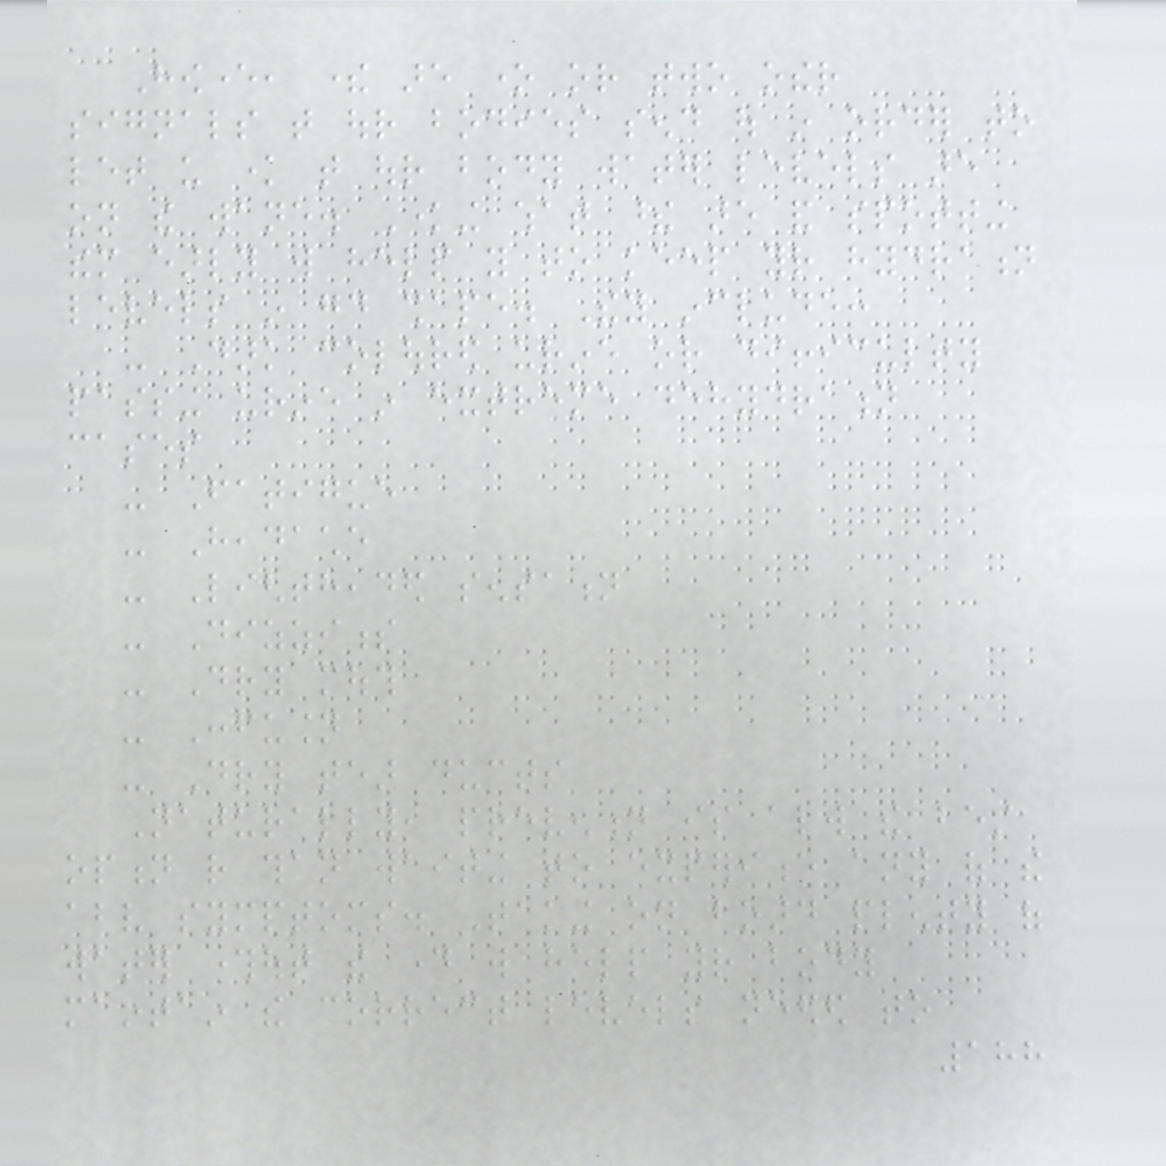However, there are one or two other
signals that our bodies send out in order to
let us know that our body water levels are
on the wane. Knowing what these are and spotting
them early will help you to keep your hydration
levels in good shape. They include:
- Dark coloured urine or difficulty
passing urine in extreme dehydration
cases
- Fatigue
- Headache
- Lightheaded sensation
- Dizziness
- Dry mouth
- Confusion
- Dry tear ducts
Naturally, prevention is always the best
option rather than waiting to experience any of the
above symptoms. Taking on board plenty of
water throughout the day will help your body
maintain the correct levels needed to
188
